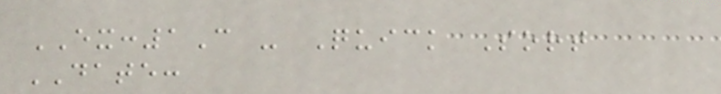EX:1C - Quick Sort
DATE:
